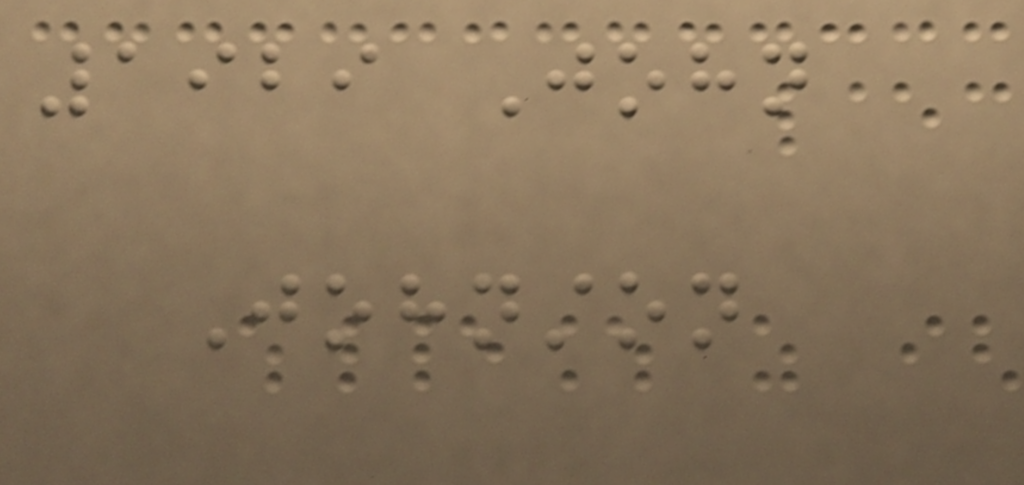1929 John
Johnston
